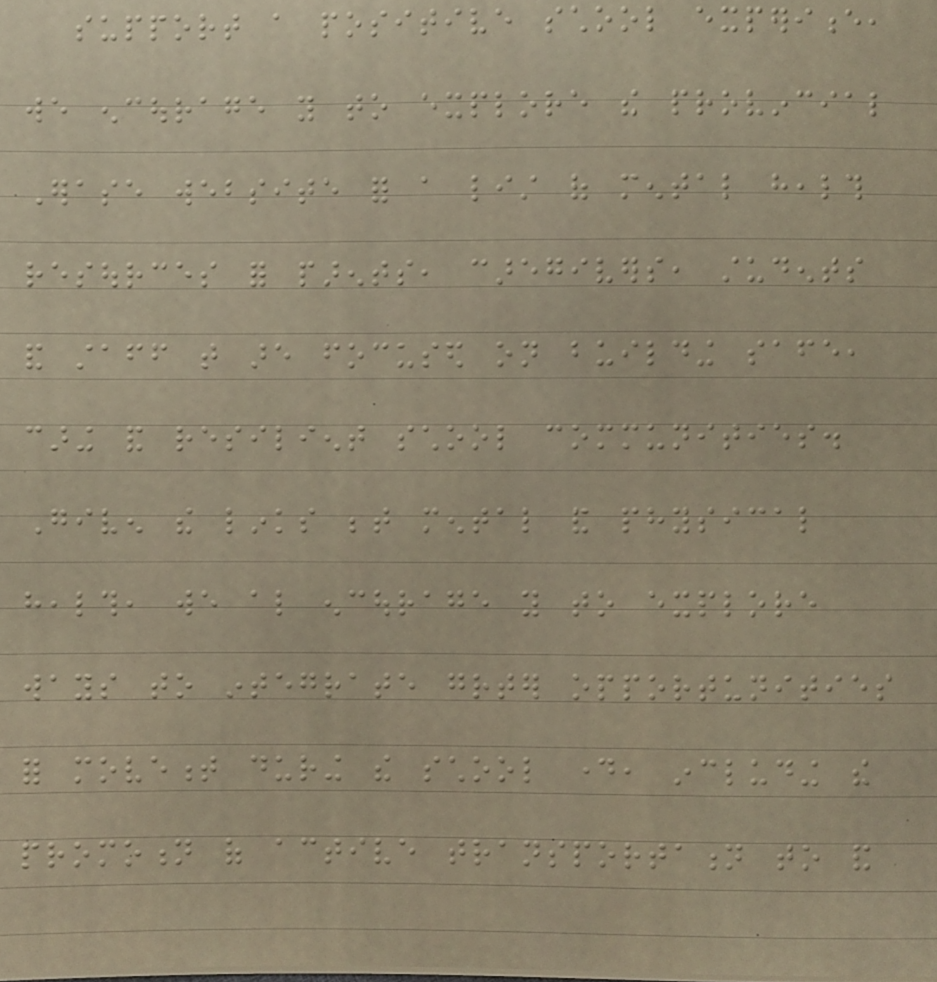support a positive school experience,
we encourage you to explore the provincial
Erase website for a list of mental health
resources for parents, caregivers, students
and staff that are focused on building safe,
caring and resilient school communities.
Given the links between mental and physical
health, we also encourage you to explore
ways to integrate greater opportunities
for movement during the school day, including the
promotion of active transportation to and
